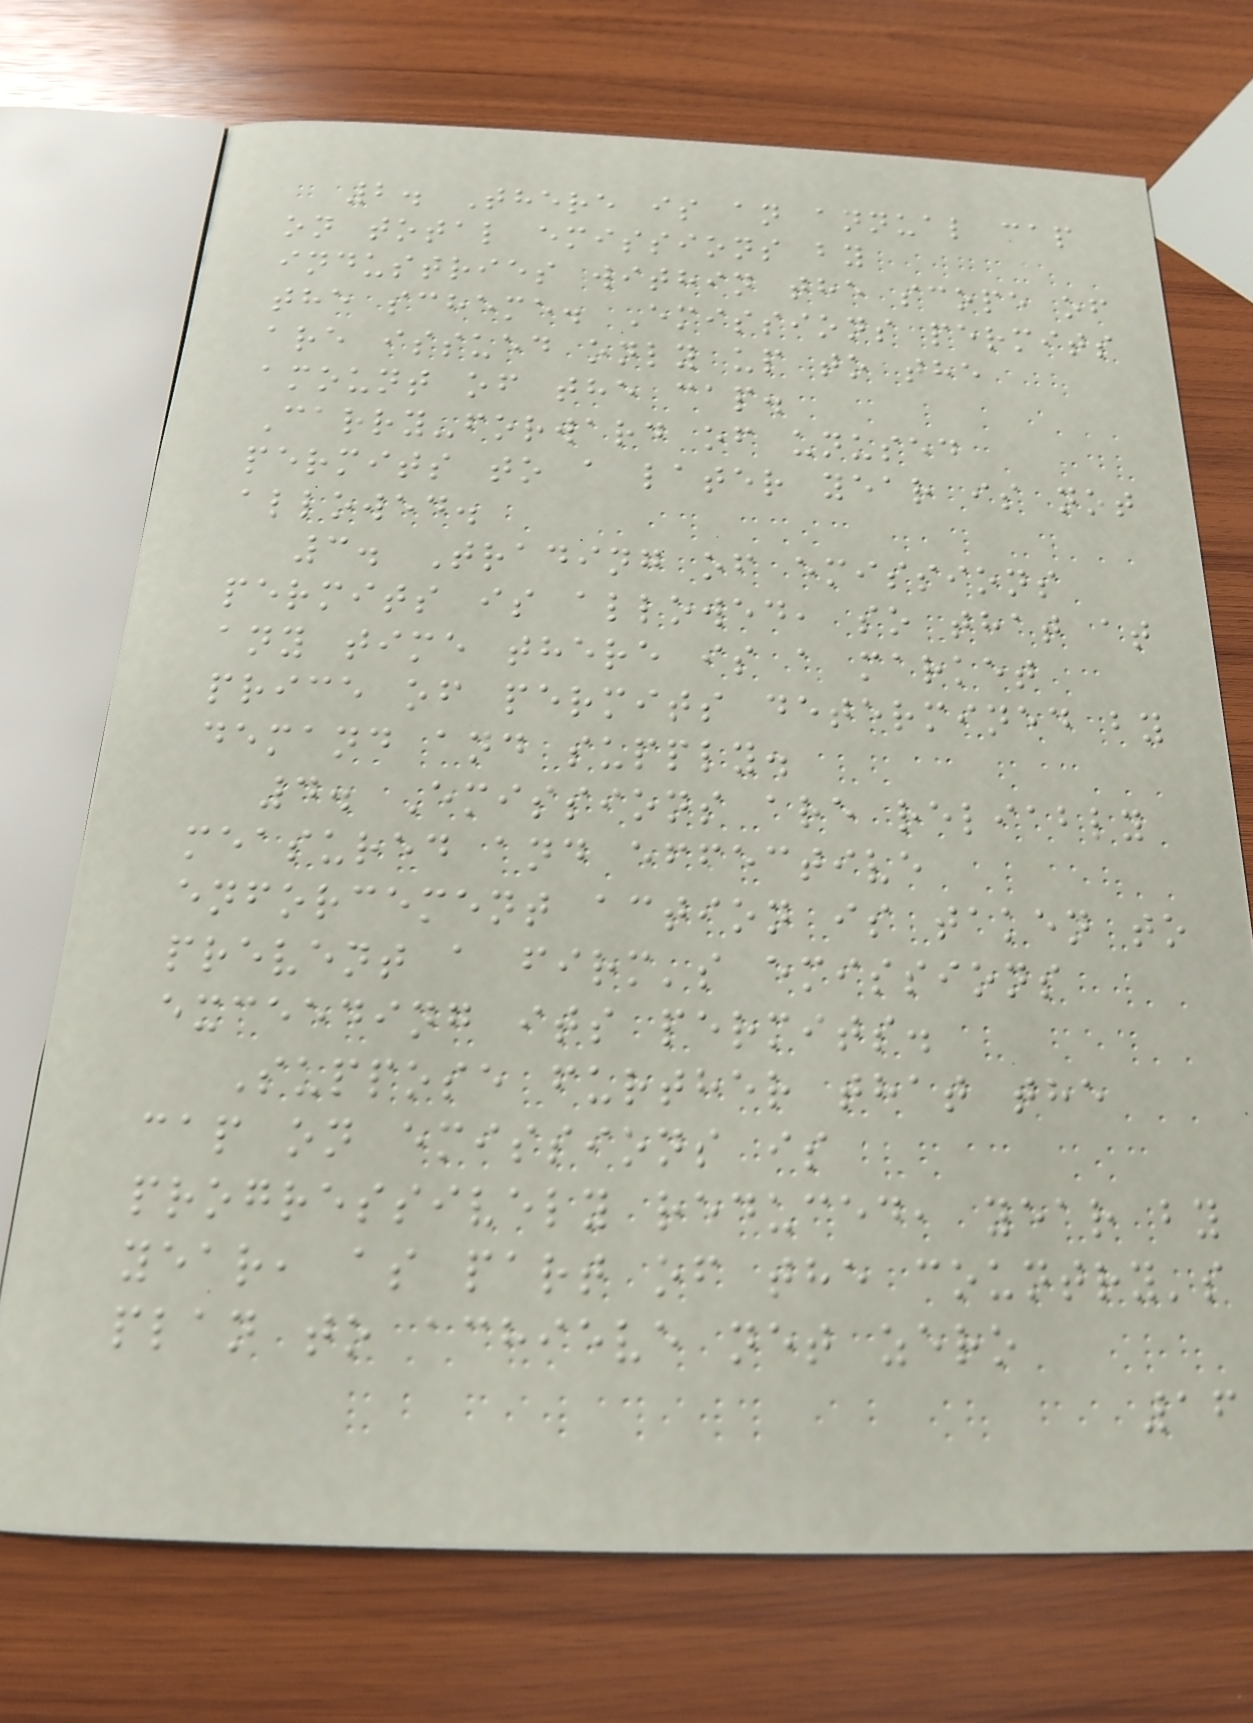2. There is an annual cap
on total emissions by
industries within the scope of
the scheme. Emissions permits
are issued only up to the
amount of the cap.
Carry-forward of unused
permits to a later year is not
allowed.
3. Trading of emissions
permits is allowed, so that at
any time there is a market
price of permits determined by
demand and supply.
4. Emissions are reliably
measured and effective
enforcement action is taken to
prevent a firm's emissions
exceeding its permits.
Suppose further that the
cap on emissions is
progressively reduced, year by
year, as part of the country's
plan to achieve net zero
16
